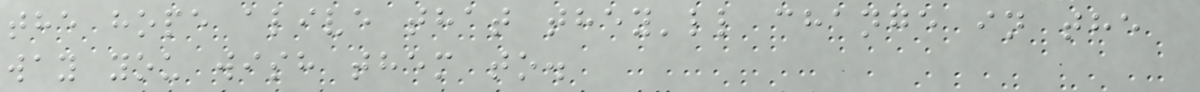the hope alive that they'll change in the
way you wish them to.
